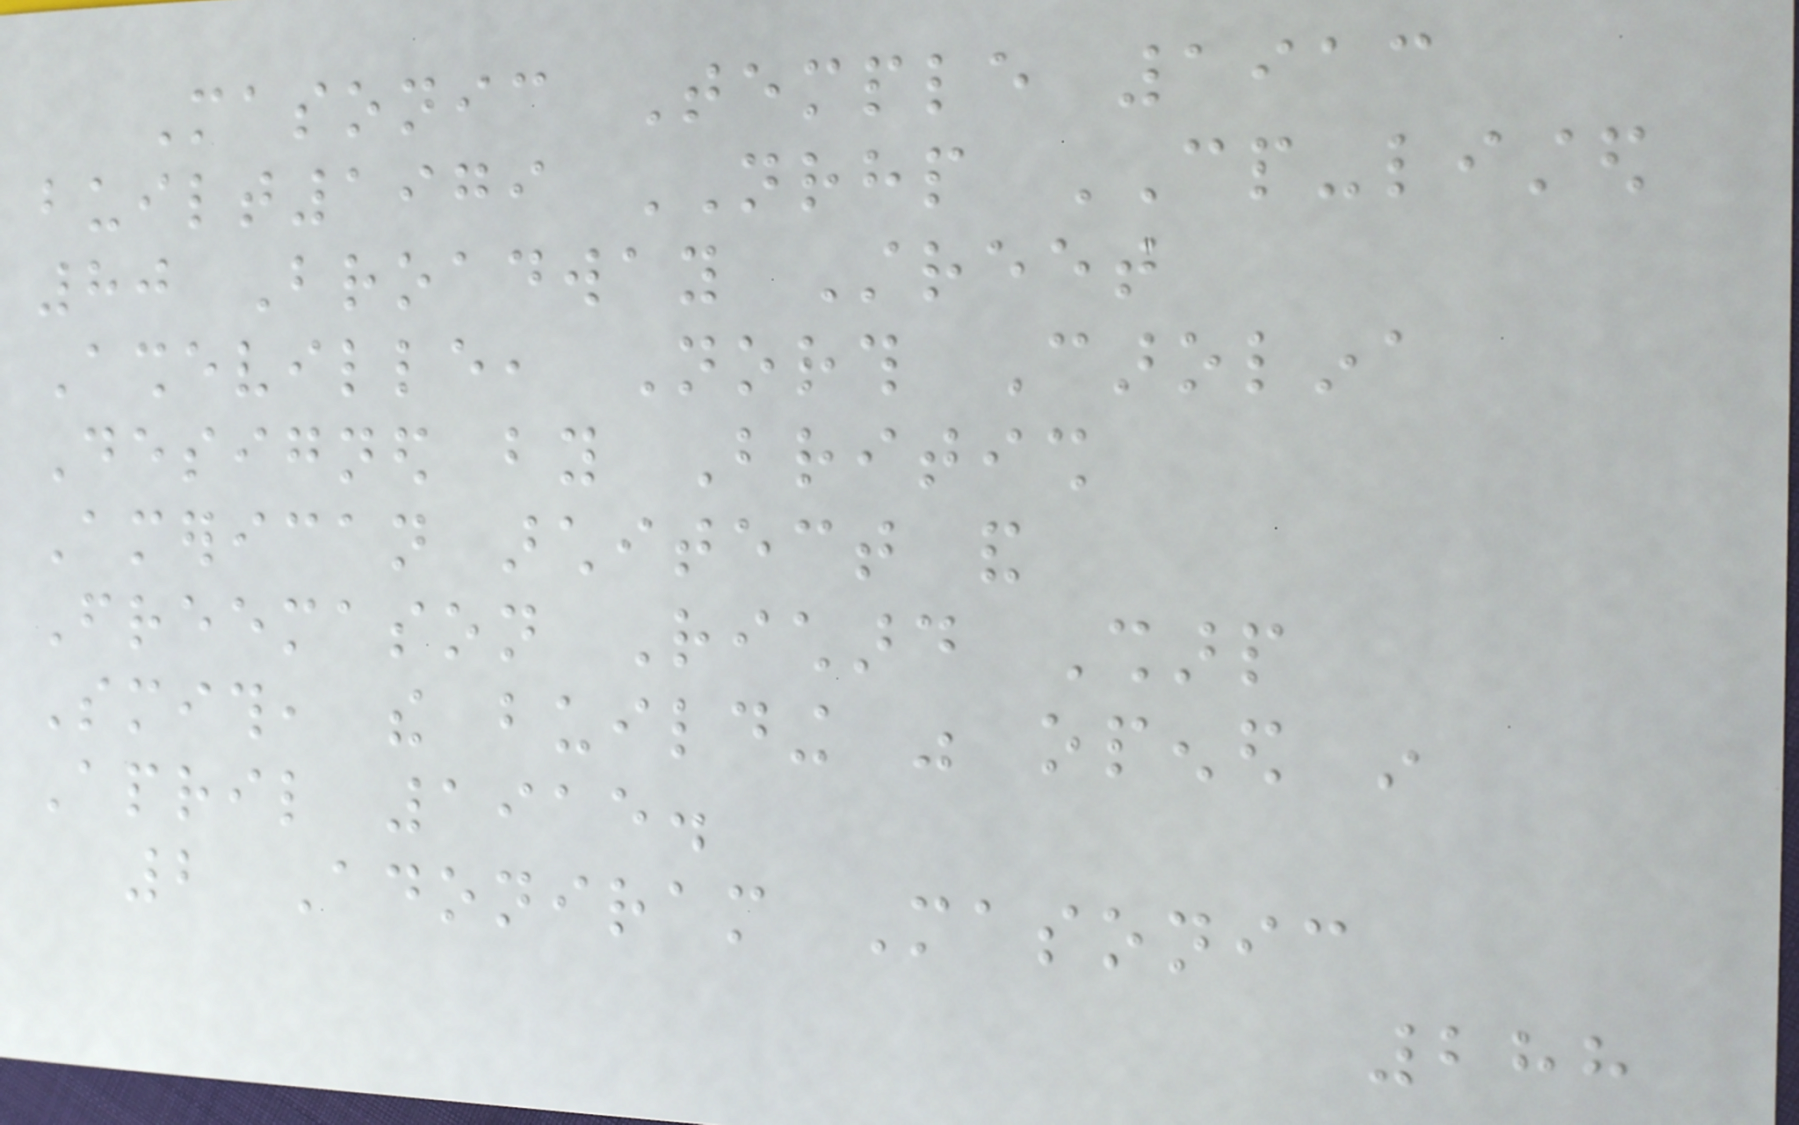Masonic Temple 1913
built1979 NRHP CP-listed
80 Broadway Street
Asheville, North Carolina
Designed by British
American architect and
Freemason Richard Sharp
Smith, the building was opened in
April 1915.
2 Adoniram Masonic
288
